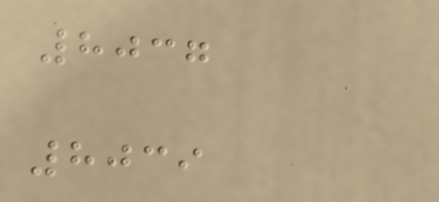8037
8039
